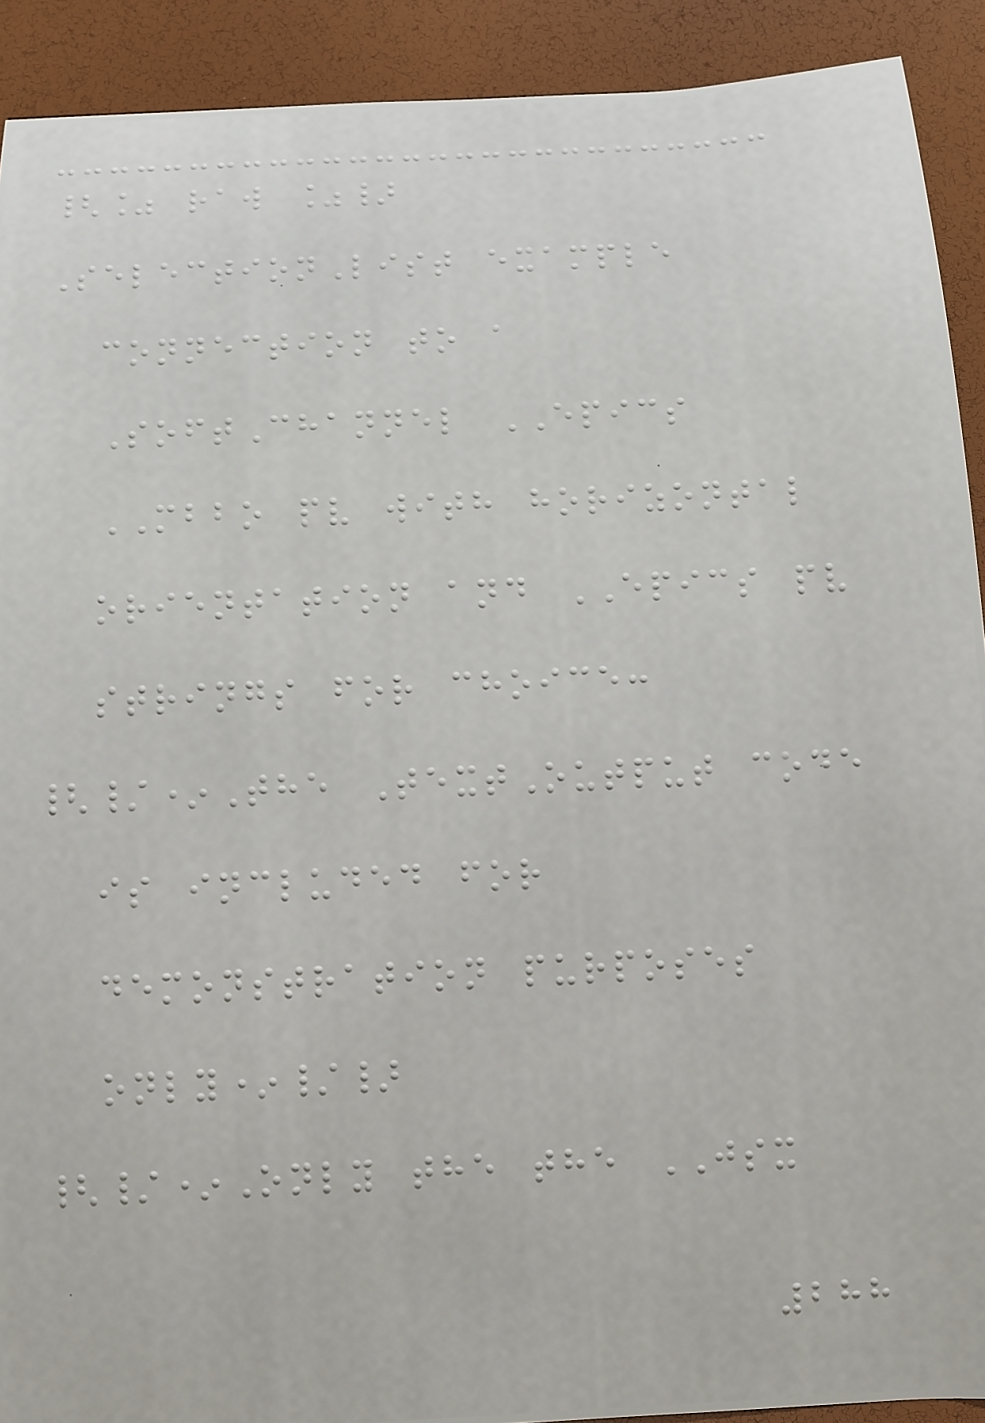{% raw %}
SelectionList example
connection to a
SoftChannel EPICS
MBBO pv with horizontal
orientation and EPICS pv
strings for choice:
{/*The TextOutput code
is included for
demonstration purposes
only*/}
{/*Only the the JSX
288
